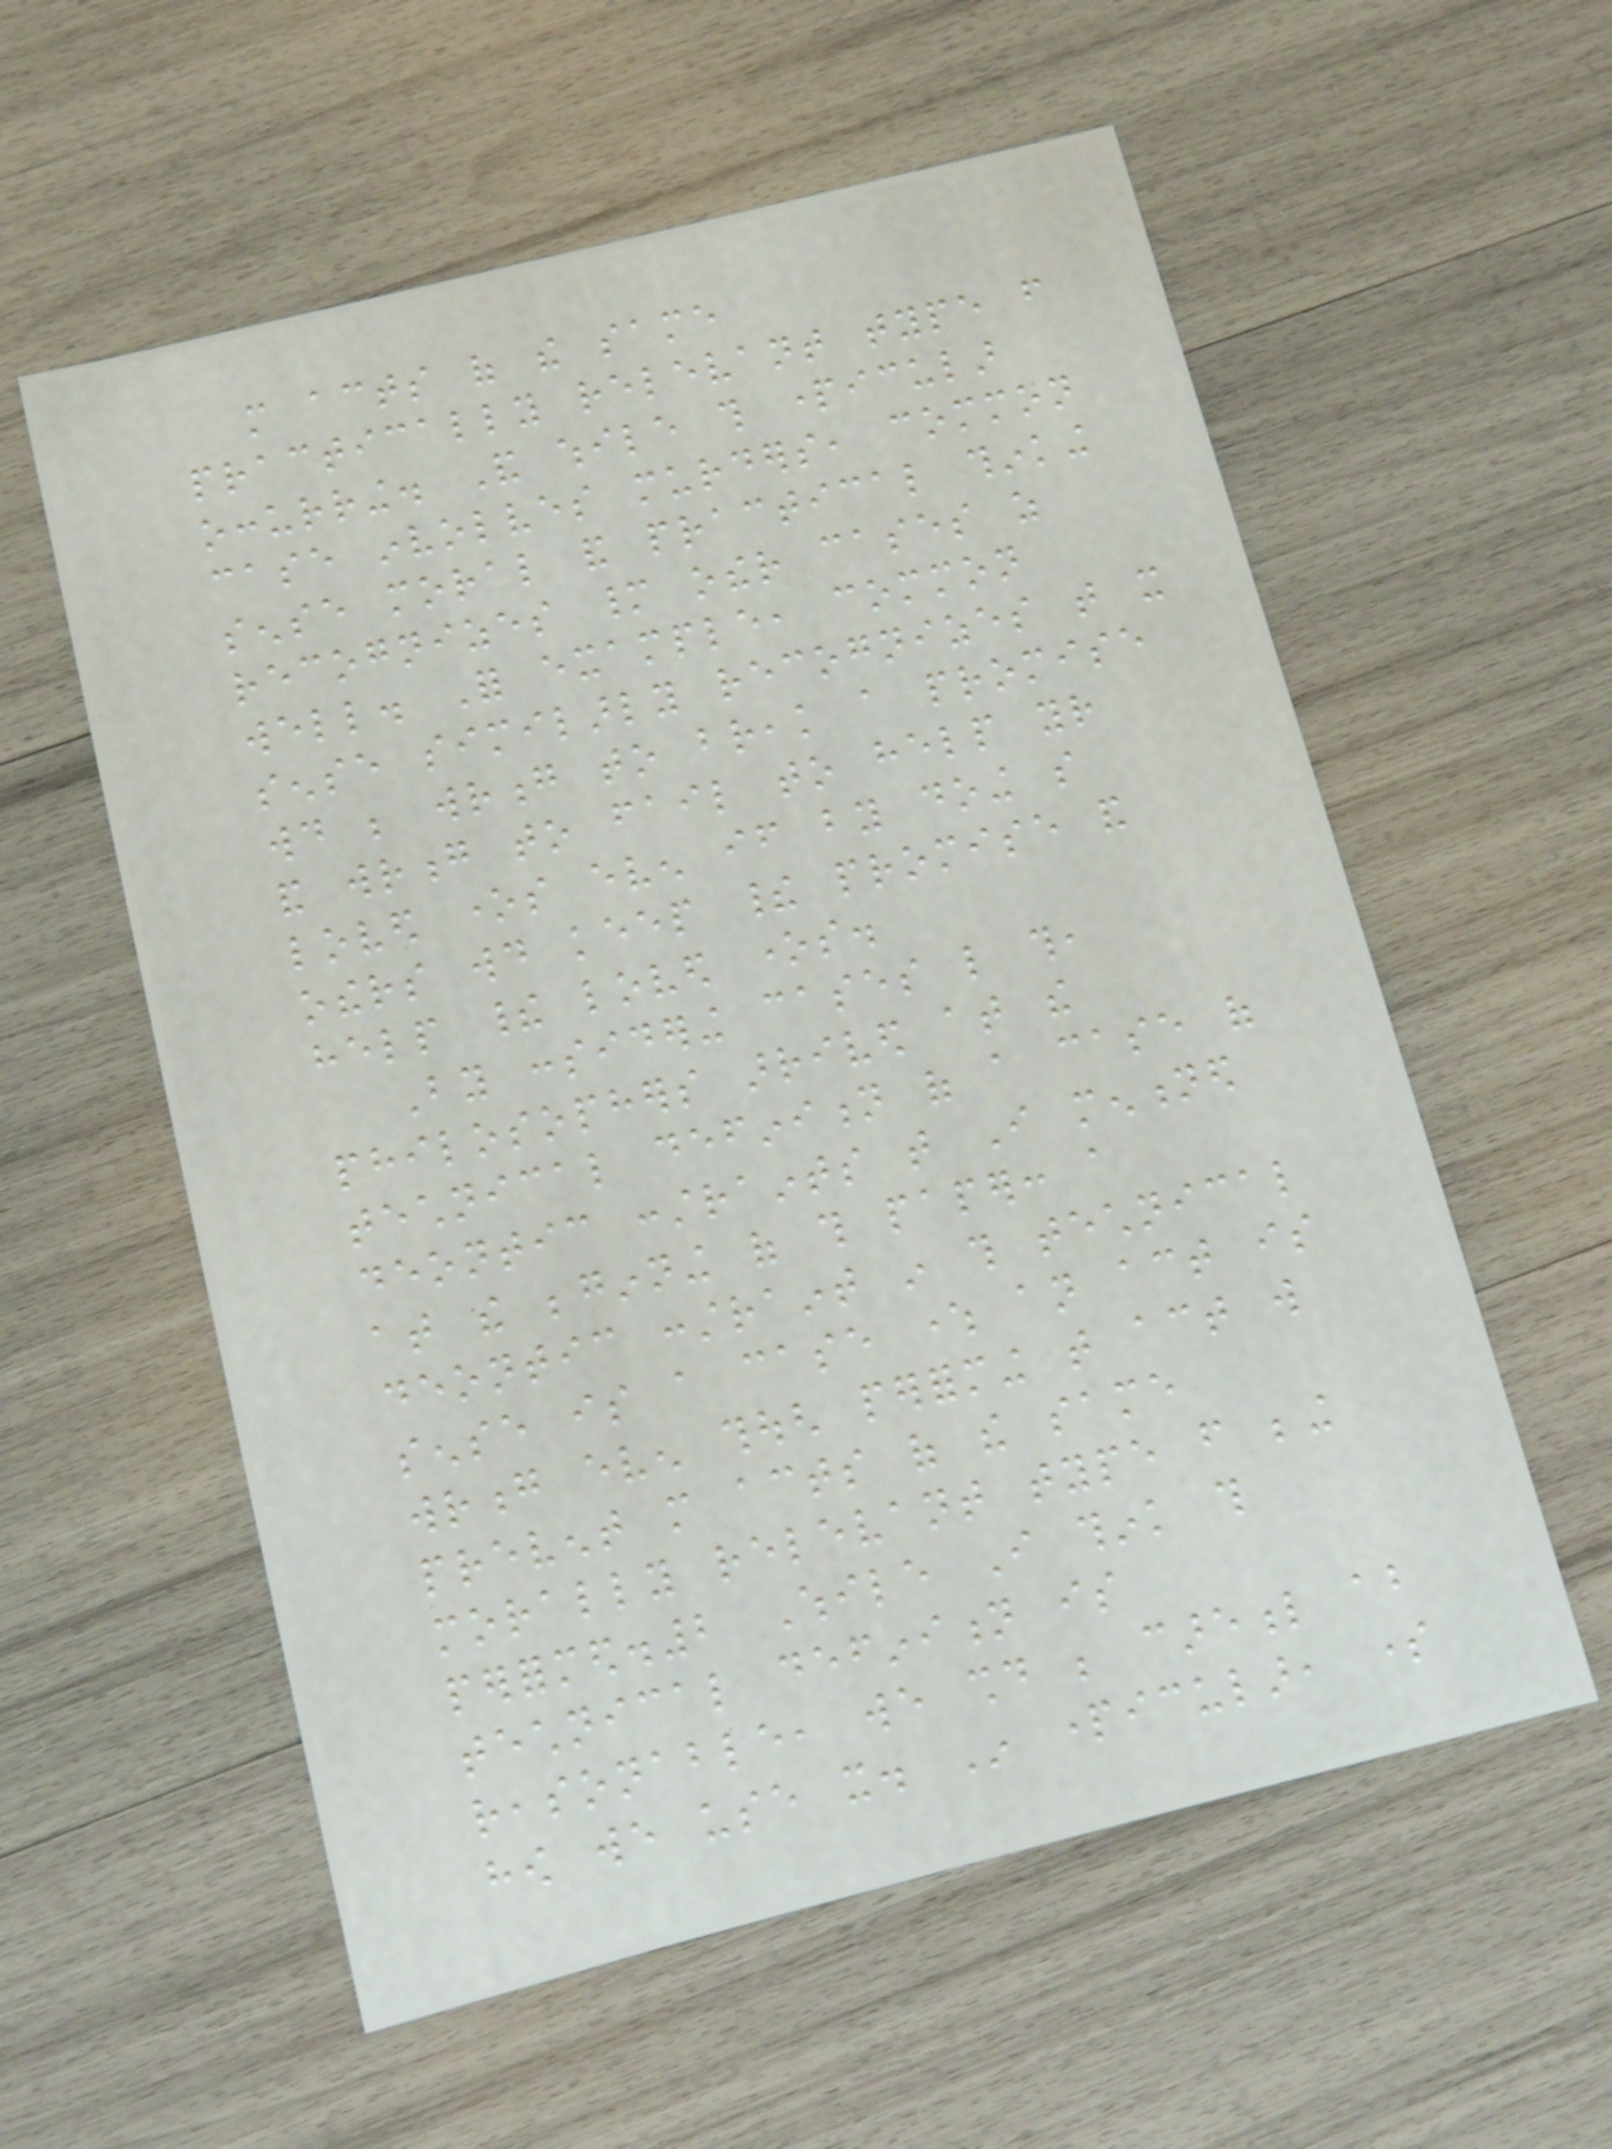more acts of the same
practically relevant type from
occurring. And while this particular
case involves murders, common
sense moral and practical thinking
recognizes many other cases as
well. For example, common
sense similarly recognizes that it
would be wrong to break a promise
and wrong to fail to help your
loved ones even if by doing so
others would keep their promise and
help their loved ones.
By considering cases like this,
philosophers arrived at the
technical definition of a case of
deontic constraints that I mentioned
at the beginning of this paper: a
deontic constraint in this technical
sense is a case where an act is
wrong even though performing that act will
prevent more acts of the same
morally relevant type from being
performed.2 While I think this
technical definition is
reasonable, we should be careful about
how we use it. In particular, some
